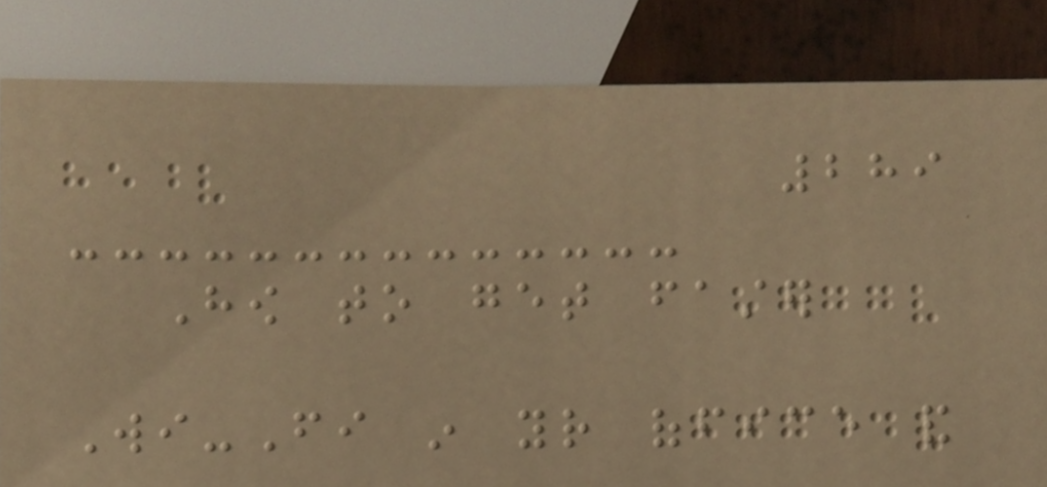289
How to get faster
Wi-Fi in your office and
